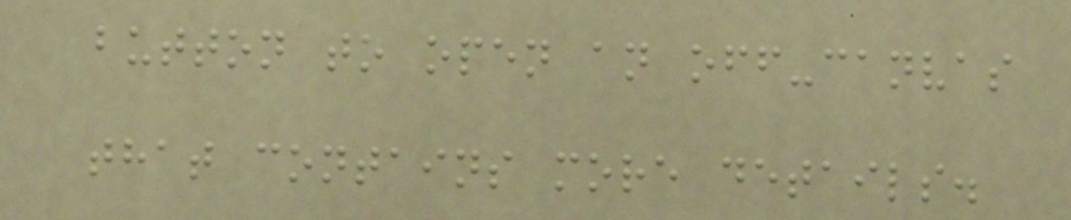button to open an off-canvas
that contains more details.
